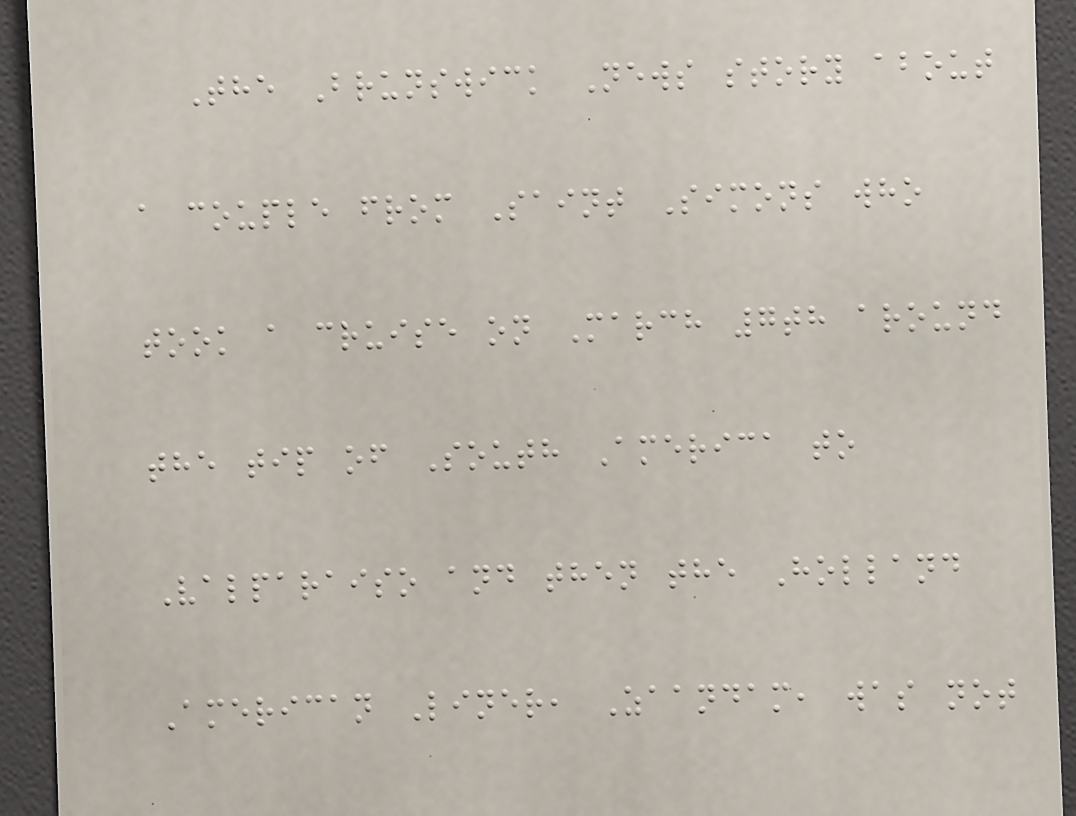The Brunswick News story about
a couple from Saint Simons who
took a cruise on March 7th around
the tip of South America to
Valparaiso and then the Holland
American Liner, Zaandam, was not
